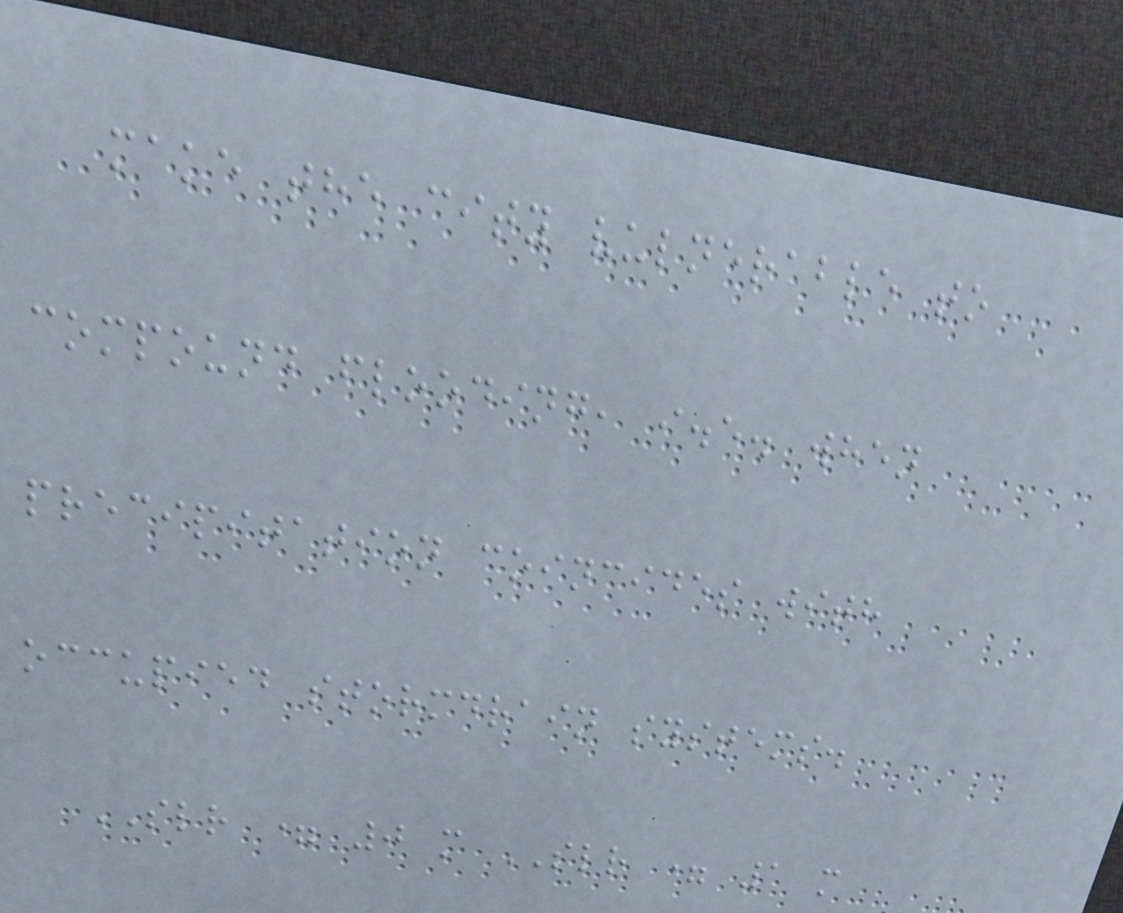make the city vulnerable to
compound flooding, i.e. when
precipitation coincides with
occupied stormdrain systems.
SLR = 0 m SLR = 1 m
